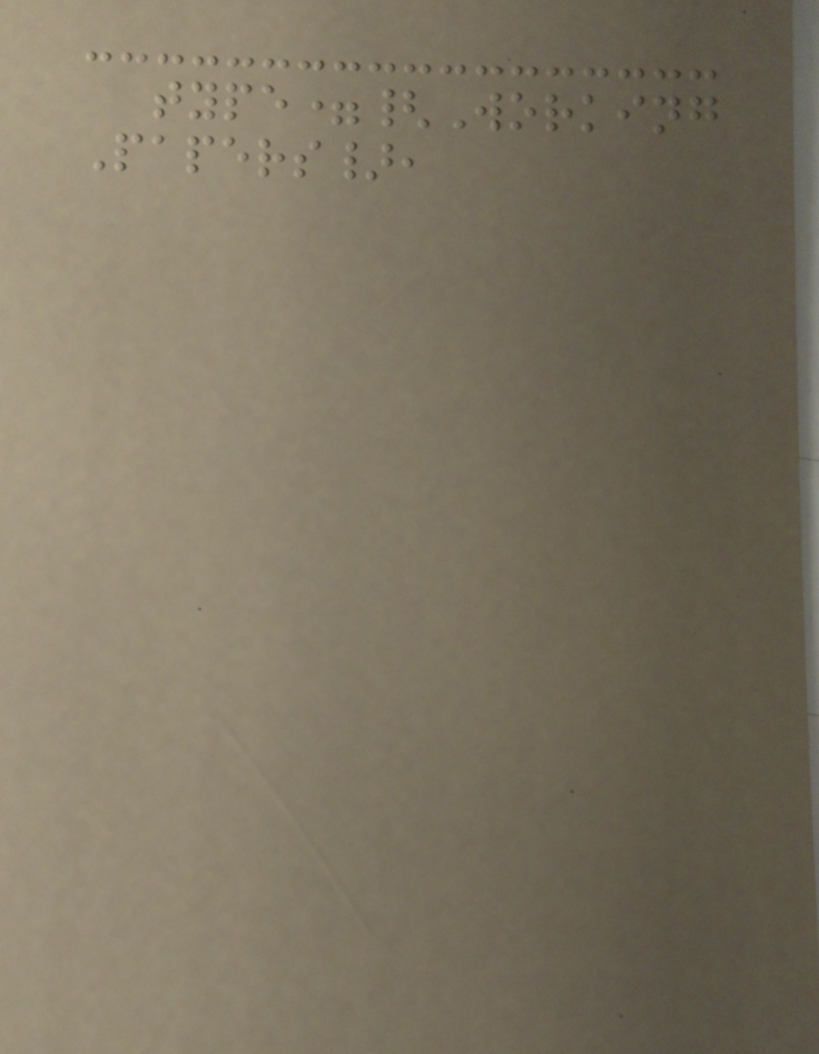type={Working
Papers},
